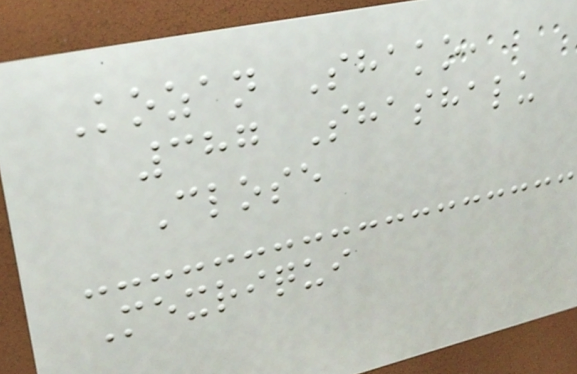Kozan Shako,
387 Shashalu
Close
Mexriqui
